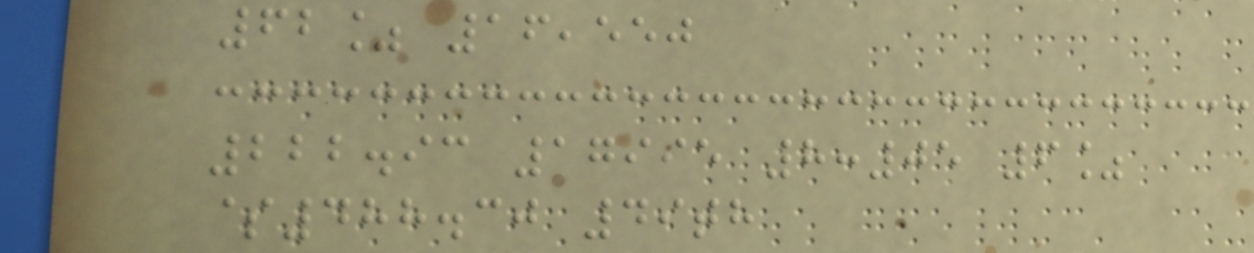62% 16,550
222.93 17995 8:05 6%
$488.30 49th
